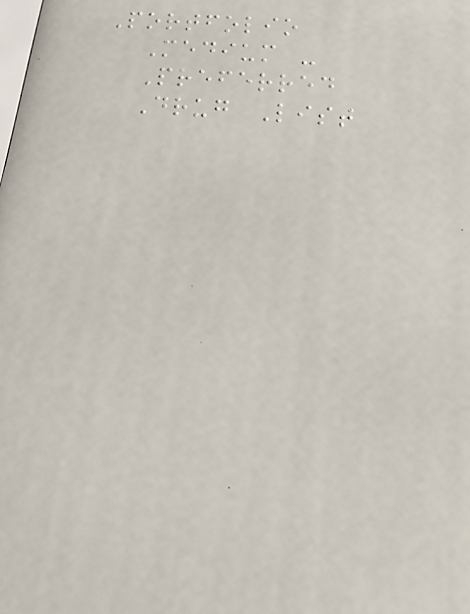Portfolio
Medium -
Preferred
Drug List
